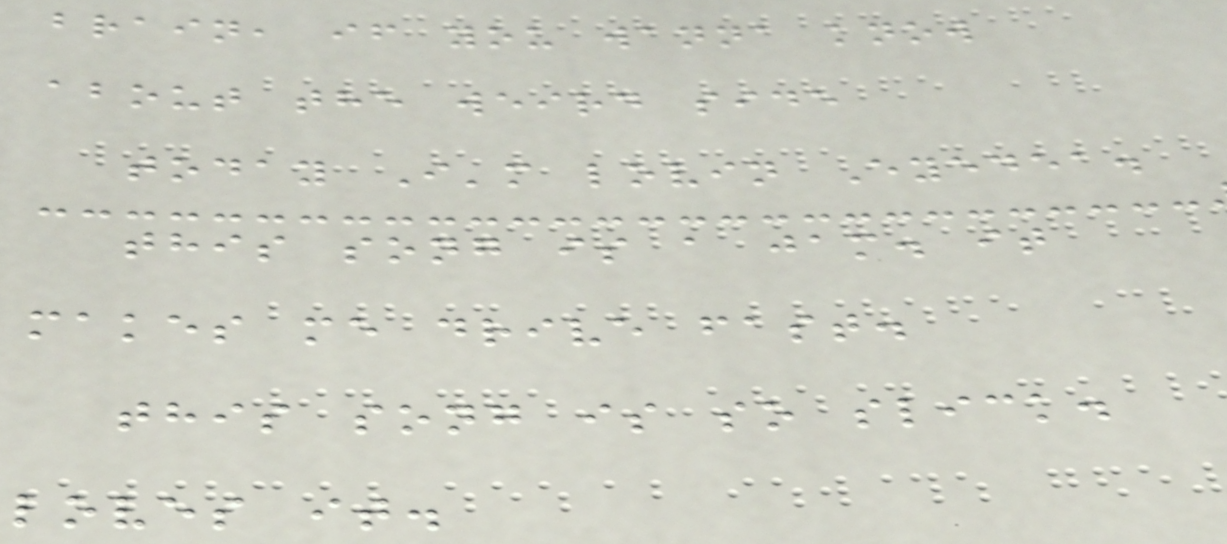brain, if you wanna know
about the weird side
today I'm lovin Eyedea.
this song is a jam. it
makes me drive fast.
this song is so slick.
loves it.
